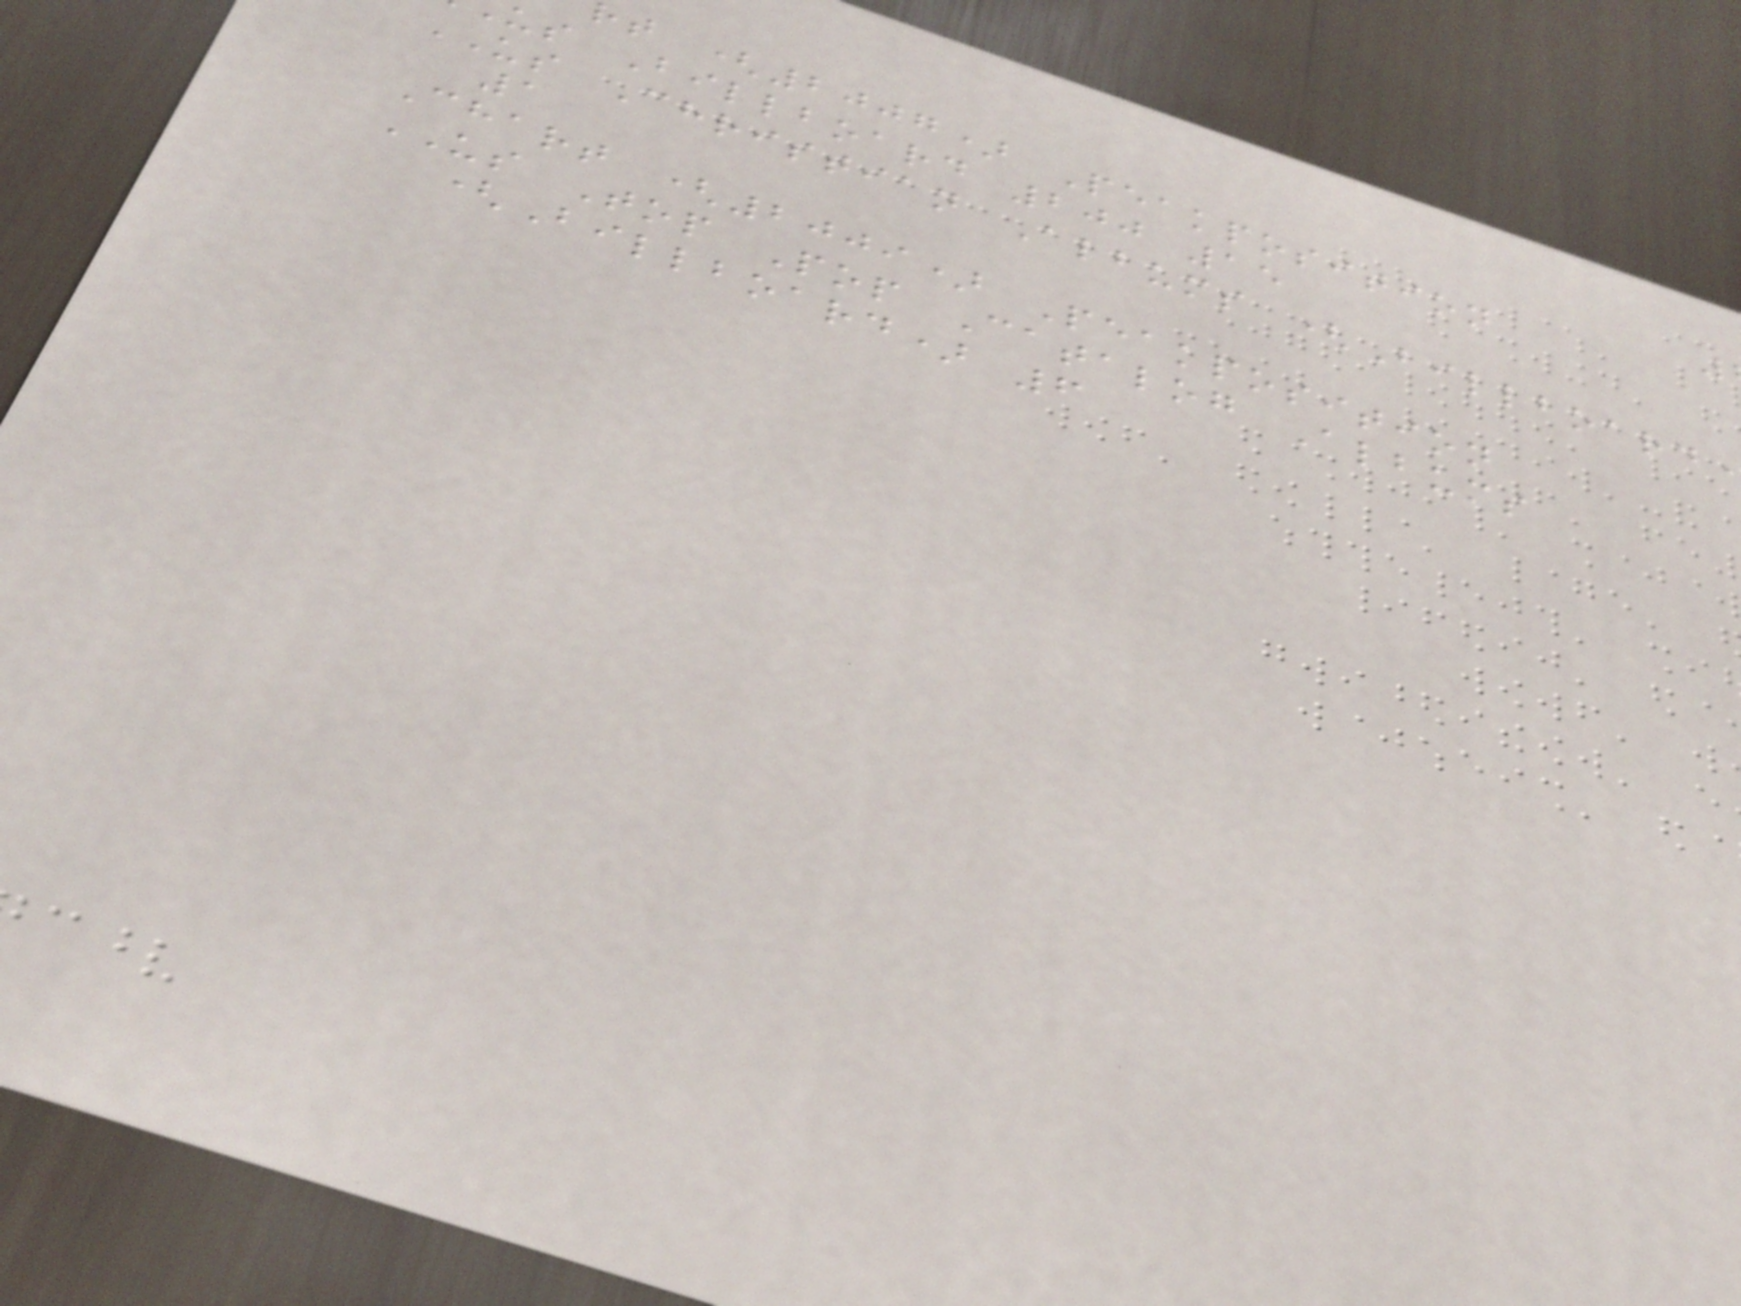t (2007) Peakposition
us Billboard 200 15
US Christian Albums (Billboard
1
Chart (2009) Peakposition
US Top Pop Catalog Albums
(Billboard) 6
